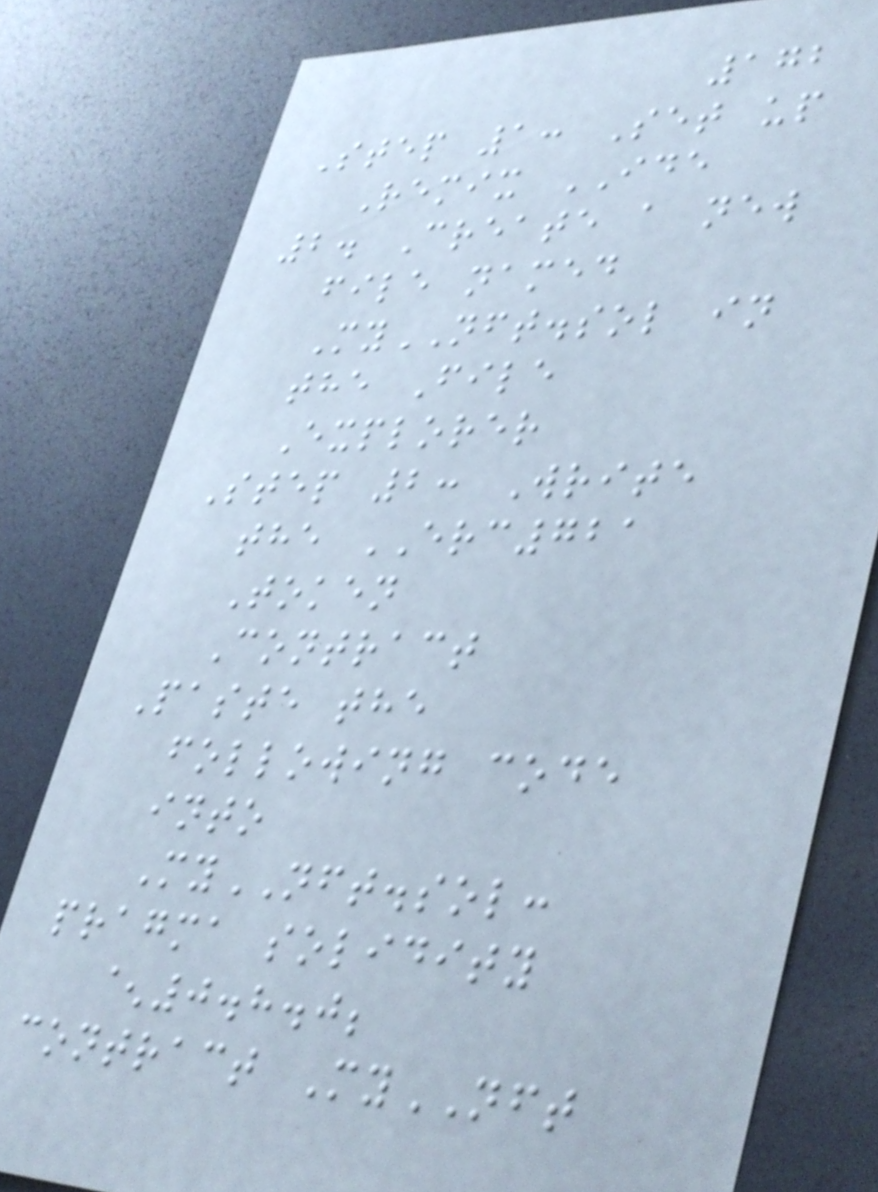172
Step 1: Set up
Remix IDE
2. Create a new
file named
MyNFT.sol in
the File
Explorer
Step 2: Write
the ERC721
Token
Contract
Paste the
following code
into
MyNFT.sol:
pragma solidity
^0.8.0;
contract MyNFT
